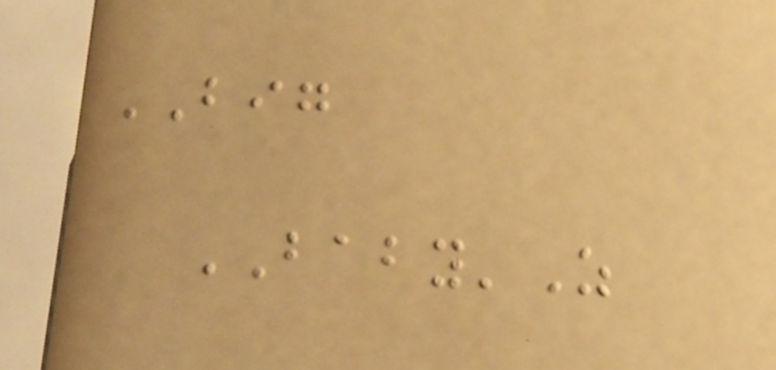BIG
BABY'Z
